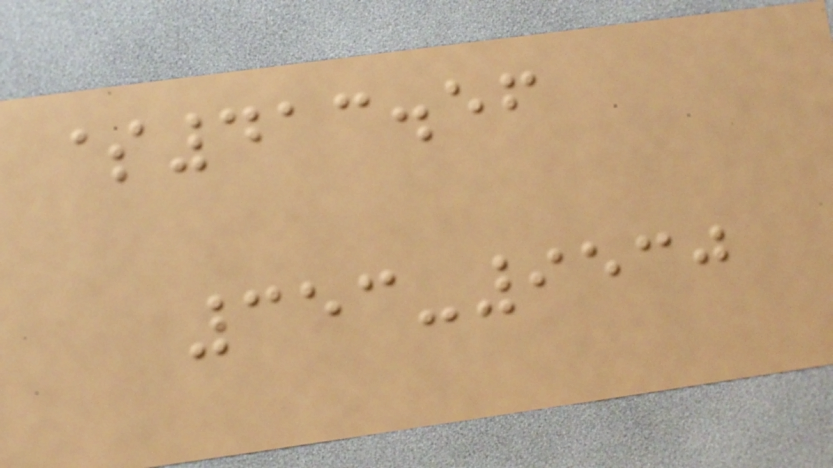$413.56
353-9530
